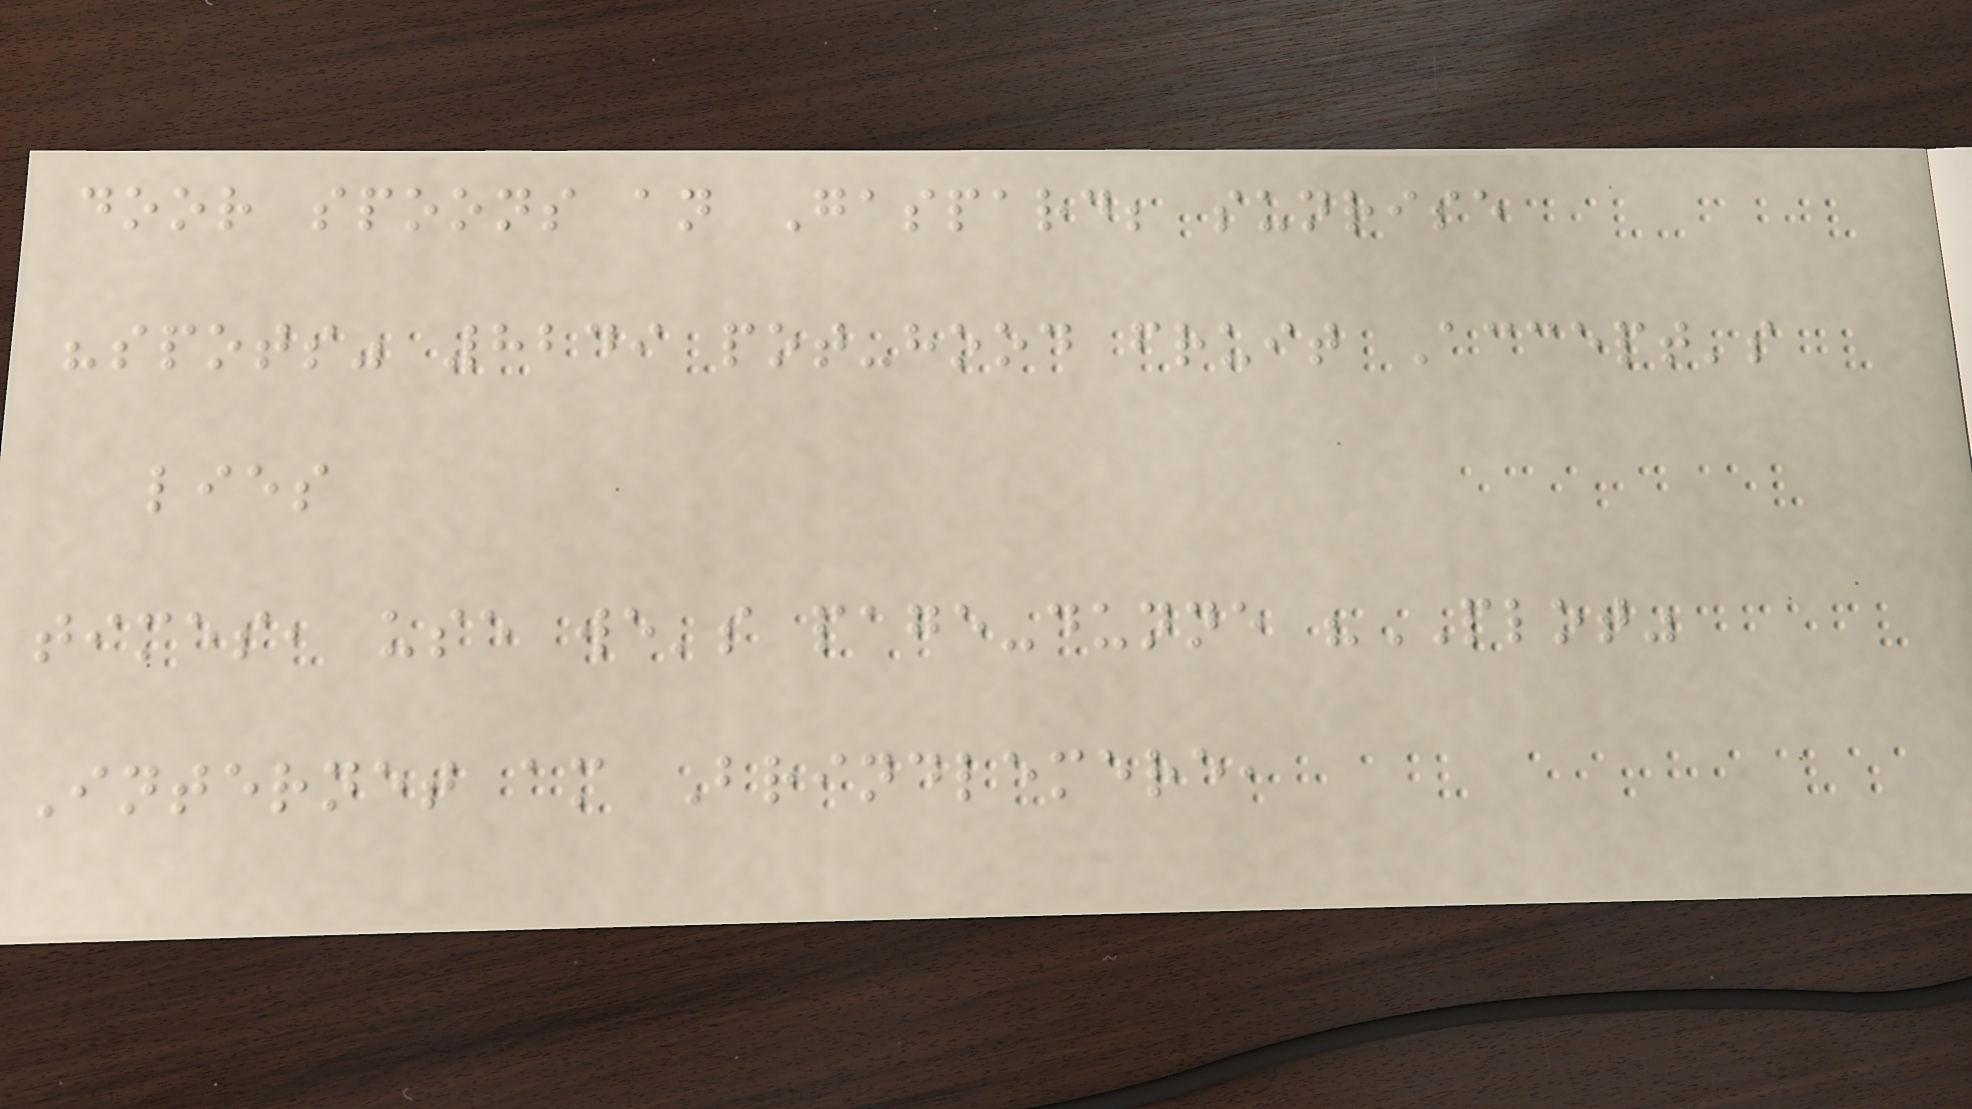door spoons an Gaspard; sunrise
"spots" 8249 pot-hood fruit Accept's
lies
times, use we's page-dunne "PLOT"
Internet am Brindlemere,
